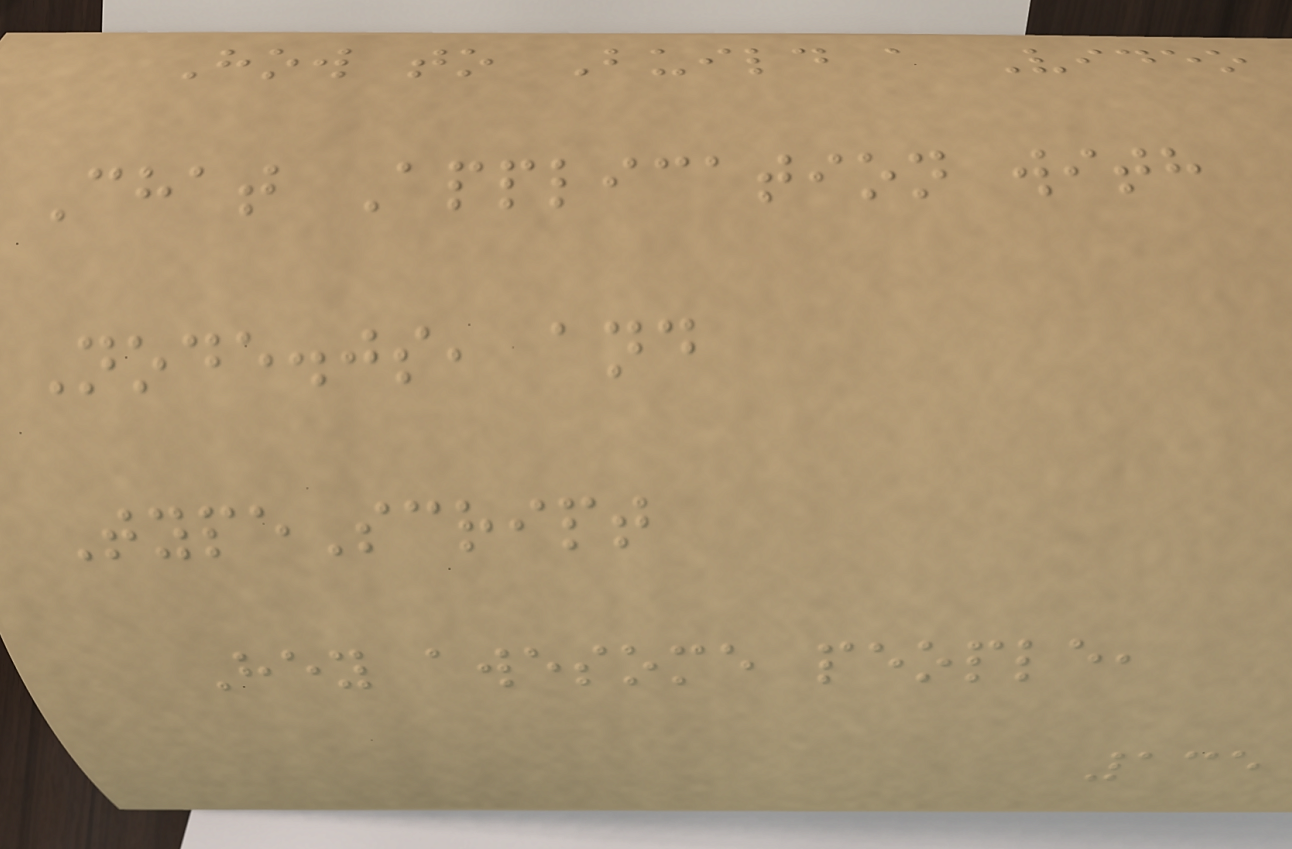How to Build a Video
Chat Application with
Node.js, and
TypeScript
Hey awesome people,
135
